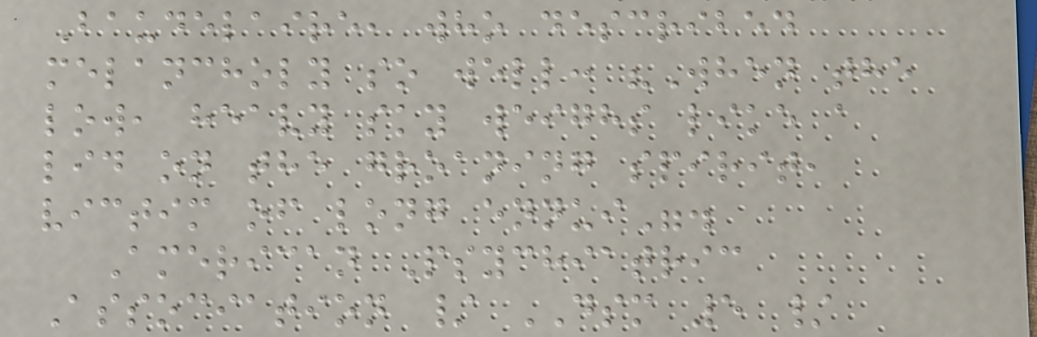Baudelaire, who described
melancholy so well: "When the
low, heavy sky weighs like a
lid on the groaning spirit,
victim of long ennui".
American Psychiatric
Association / DSM 5 /
